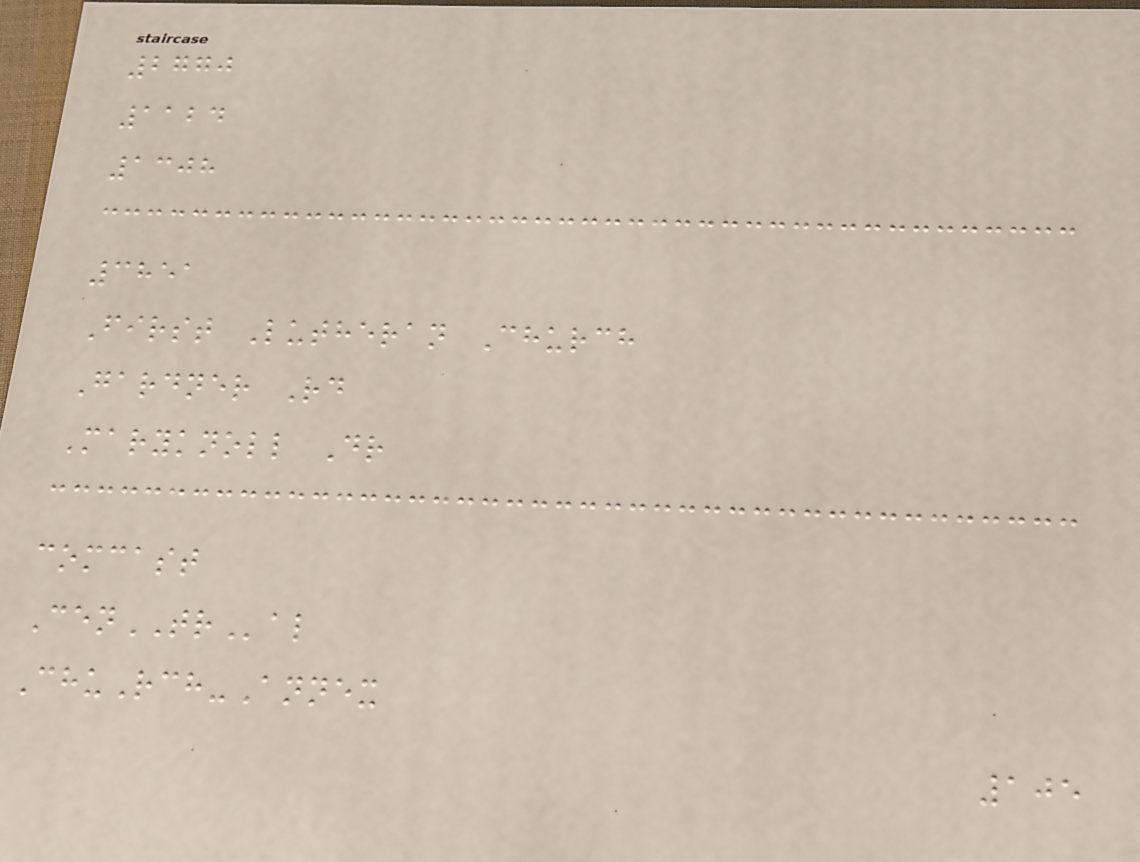2770
1124
1308
3851
First Lutheran Church
Gardner Rd
Maryknoll Dr
comcast
CenTRal
ChuRch-Annex
105
